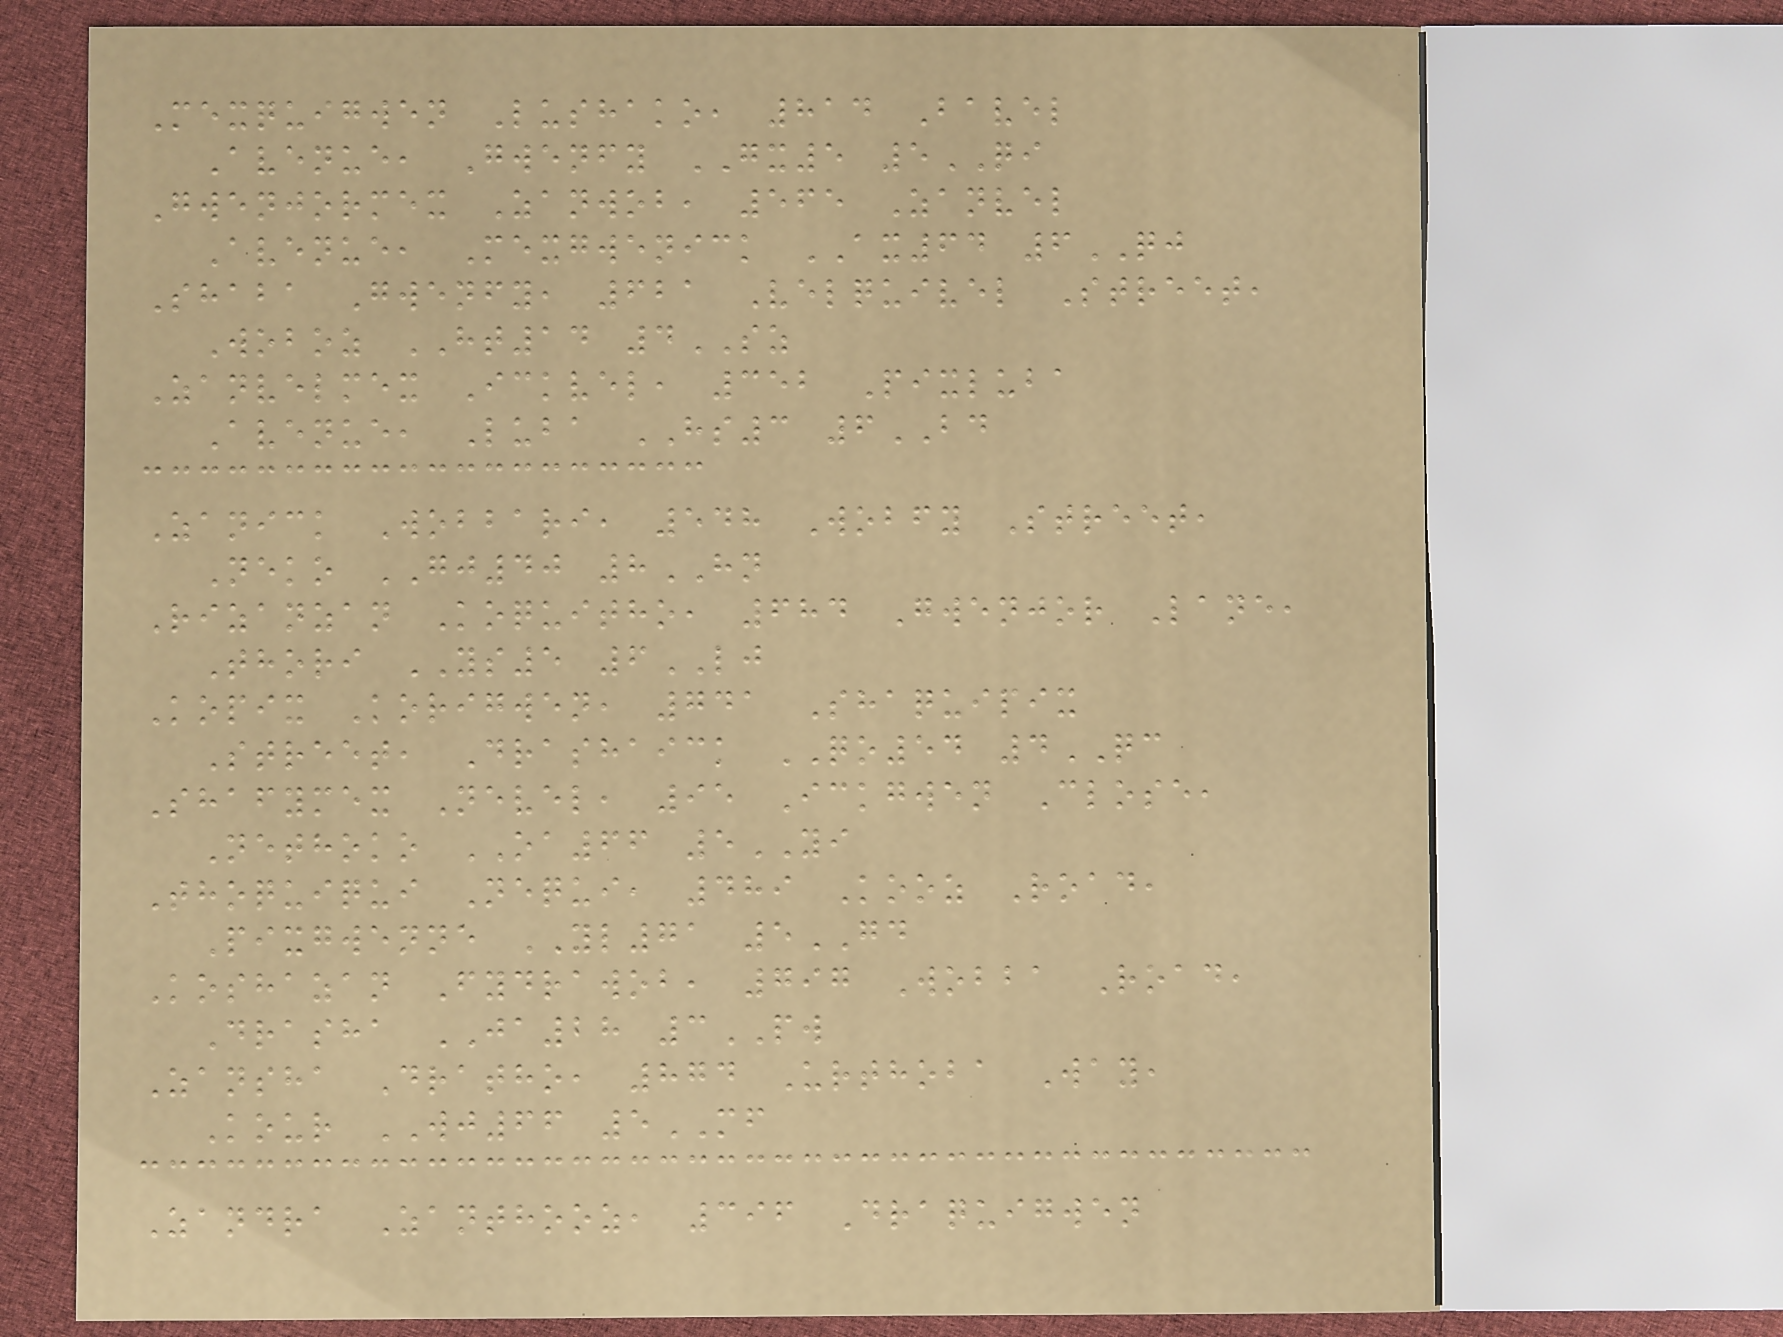Mexquigwen Lushako, 814 Bavel
Avenue, Gwenfy GX5 5QI
Gwenjormex Zanwob, 565 Zanvel
Avenue, Mexgwenick AX64 6QJ
Shaba Gwenfy, 621 Velquivel Street,
Woboz HT14 4SZ
Zanvelmex Ickvel, 352 Pixluba
Avenue, Luba HS3 6BD
Zanick Wobbari, 548 Wobfy Street,
Neko GJ40 8HN
Rizanzan Koquitho, 684 Gwenjor Lane,
Thori YS5 6LJ
Kopix Korigwen, 741 Shaquipix
Street, Drashaick QO54 4QC
Shafymex Nevel, 95 Ickgwen Close,
Nethoko OA66 5YI
Thoquiqui Nequi, 489 Kooz Road,
Pixgwenne YL71 5GD
Koshazan Fydrawob, 797 Wobba Road,
Drasha JA28 3PW
Zansha Dratho, 874 Urthoba Way,
Kour WJ66 5MF
Zandra Zanthooz, 396 Draquigwen
